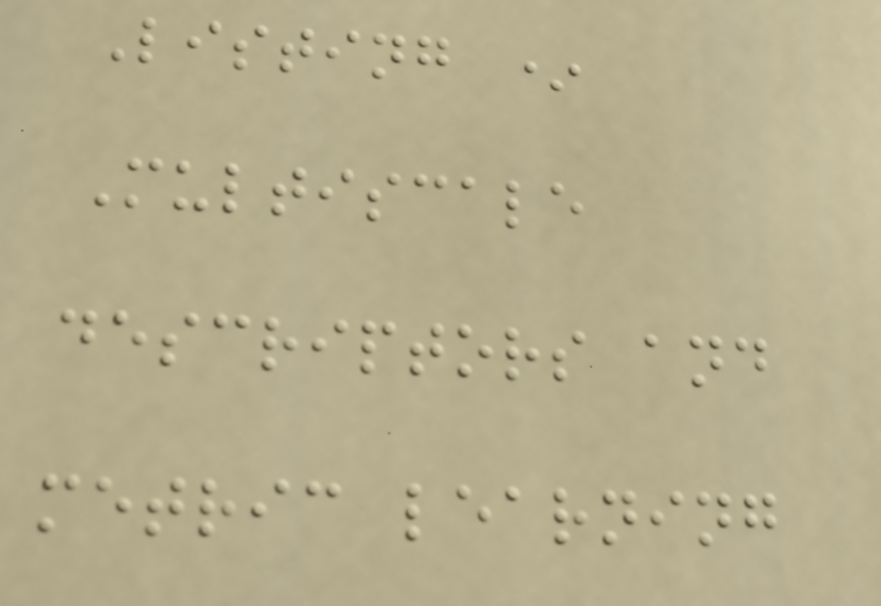Listing *
Multiscale
descriptors and
metric learning
